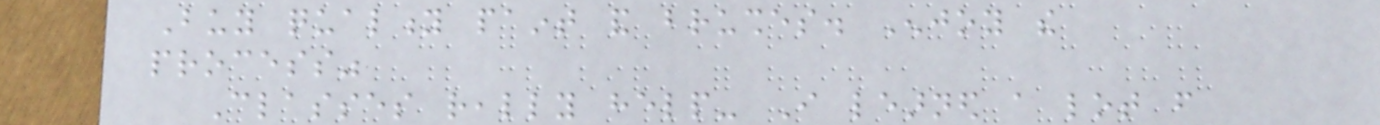Buy quality paint and brushes. Enjoy the
process"
Classes really help- I learned a lot from
